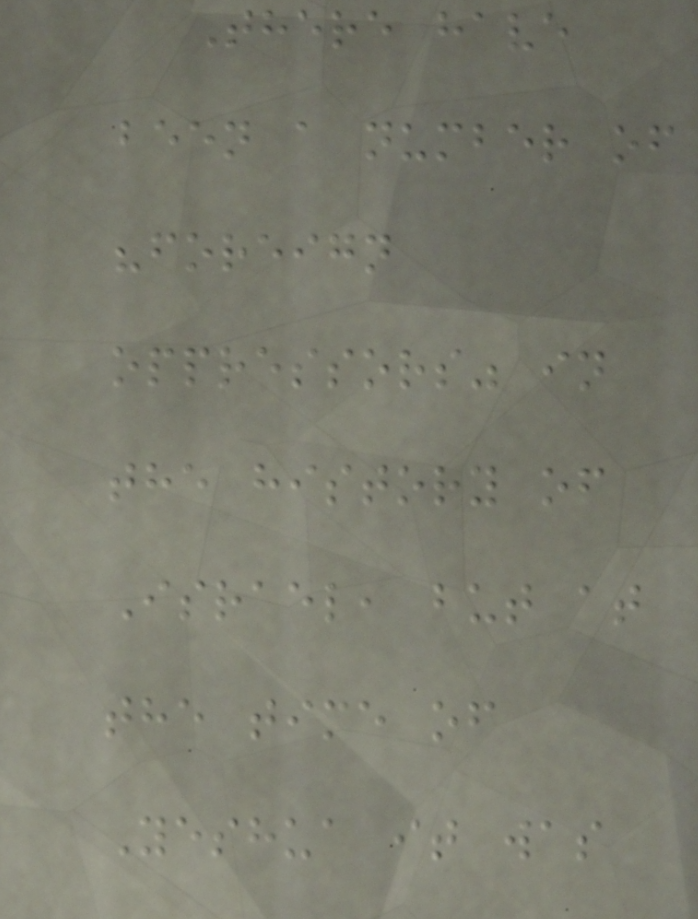There have
been a number of
"foreign
oppressors" in
the history of
Israel, but at
the time of
Yeshua it was
